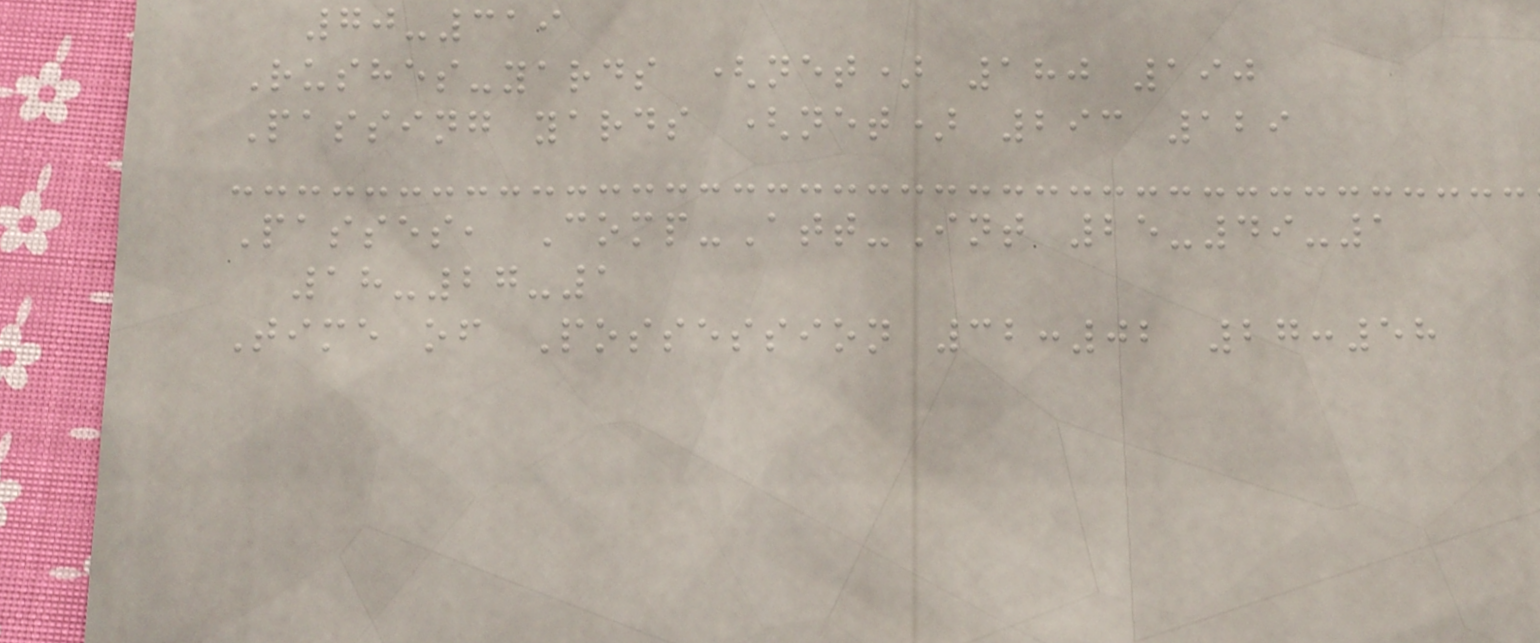70-319
Rushes-yards (net) 180 190
Passing yards (net) 293 129
Passes, Comp-Att-Int 25-49-1
18-27-1
Time of Possession 32:02 27:58
